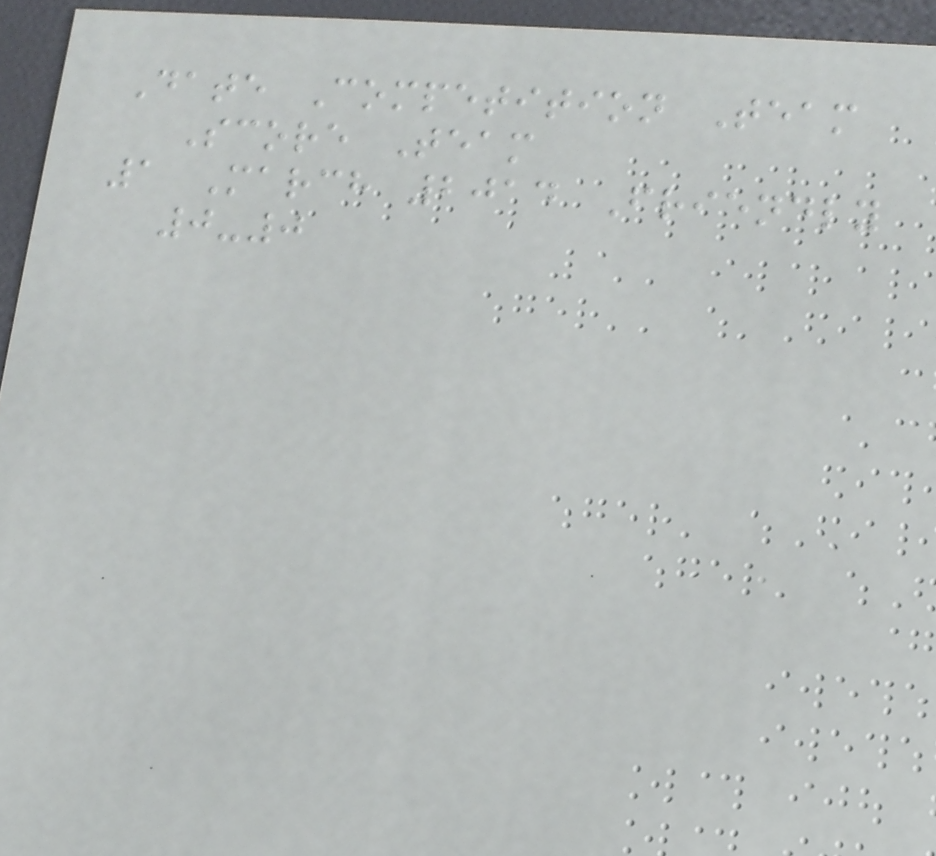Date Competition Team
Score Team
1 March 2014 Friendly
0-0
